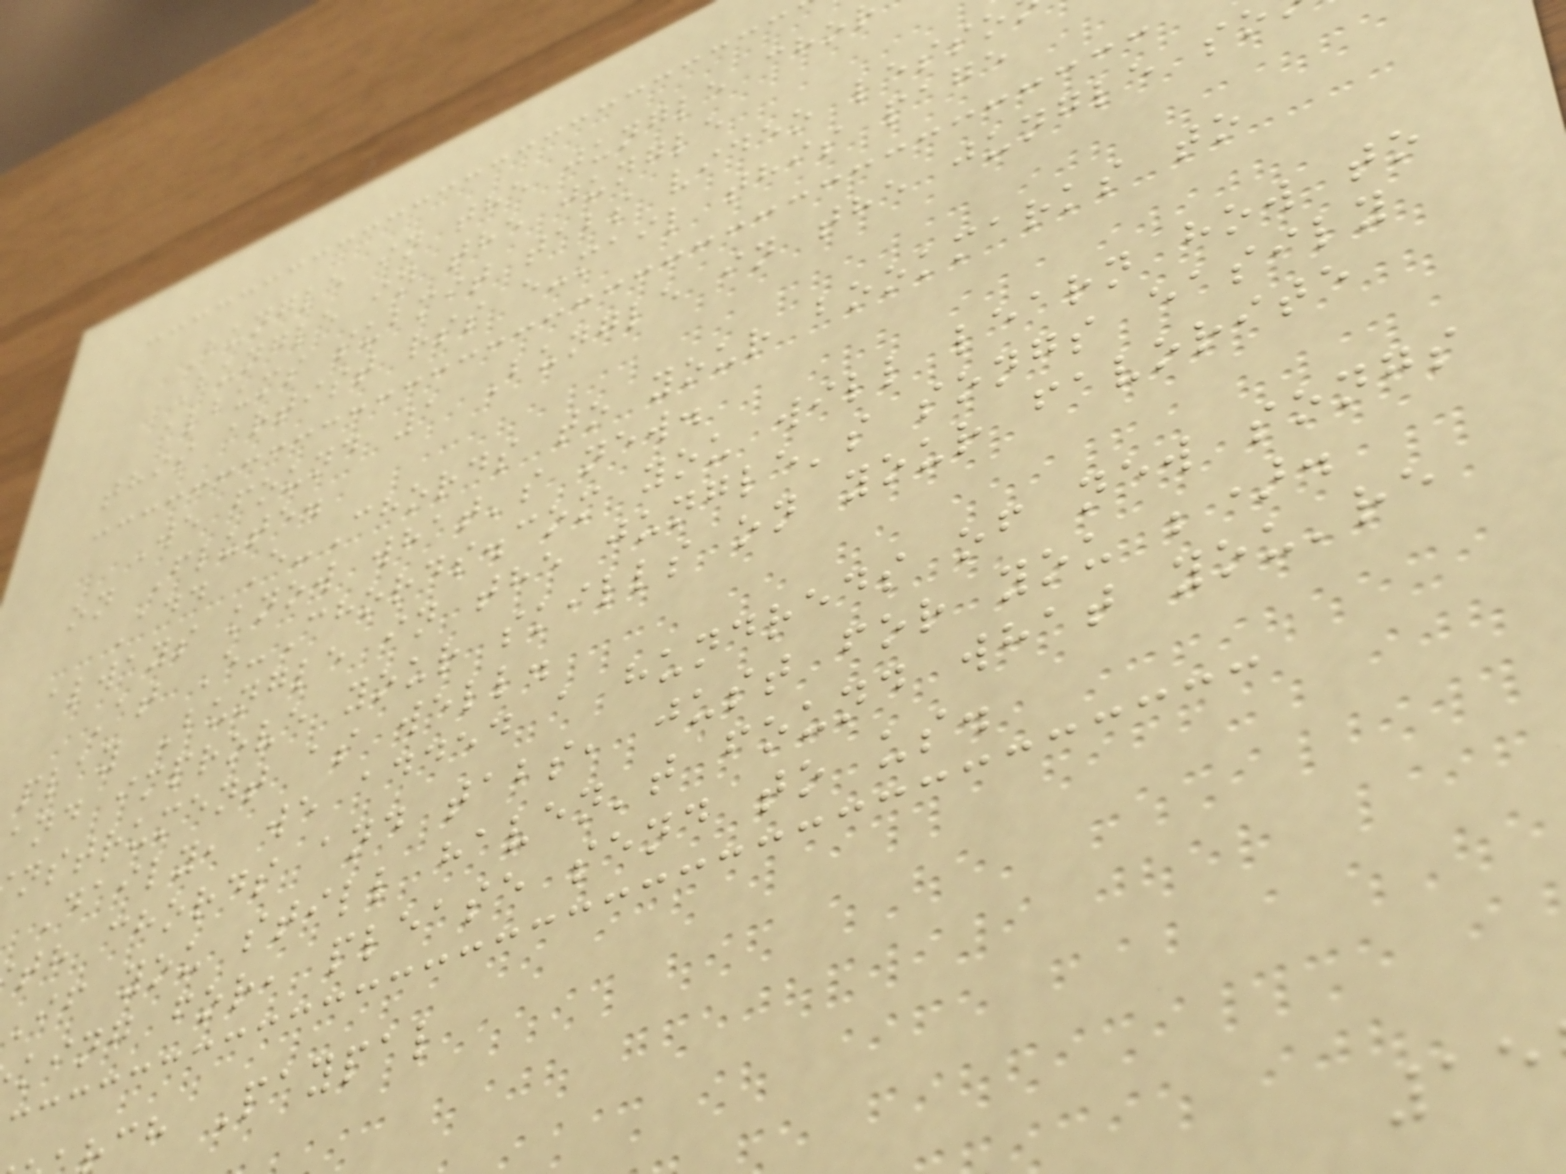Bungle in the jungle cho
Bungle in the jungle
albums submit tabs video lesso
this artist rss e-mail this page
We found 1 Bungle in the jungle so
on Flute.
Add E-Chords to your bookmarks to
always know what's new.
At E-Chords.com you will learn how to
play Bungle in the jungle's songs easily
and improve your skills on your favorite
nstrument as well.
Daily, we added a hundreds of new songs
th chords and tabs, just for you ;).
If you still haven't found what you're
king for, please send to us.
ch Paypal
